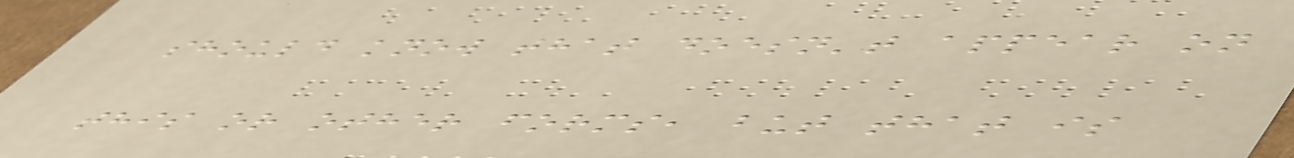should know that doesn't appear on
this or other forms, but that is
